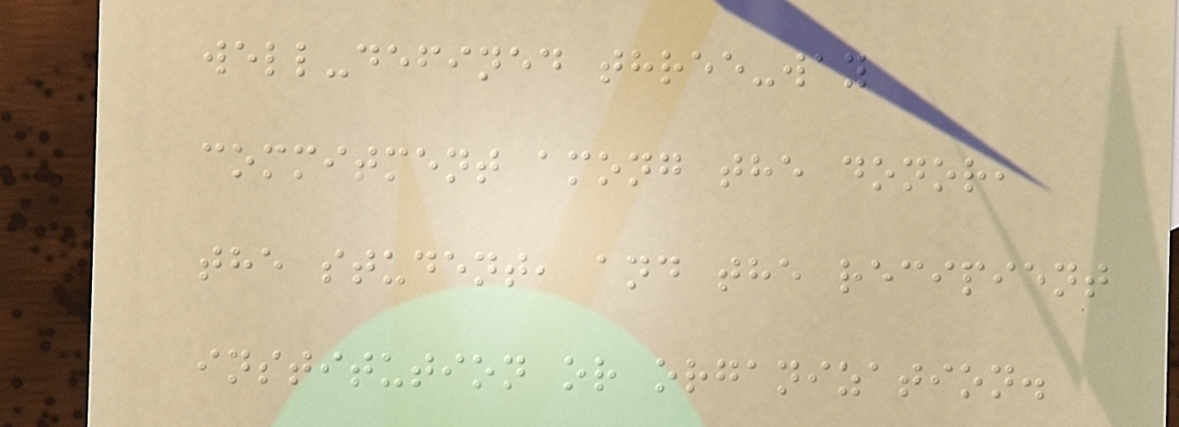well-defined three-way
commitment among the donor,
the student, and the recipient
institution or organization.
